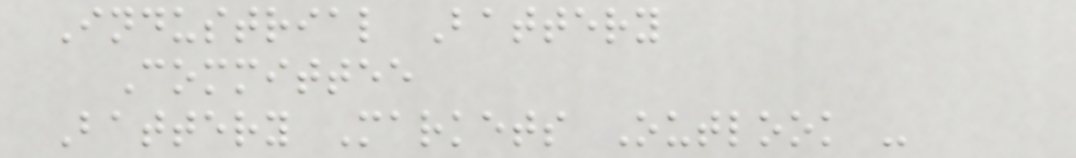Industrial Battery
Committee
Battery Markets Outlook -
